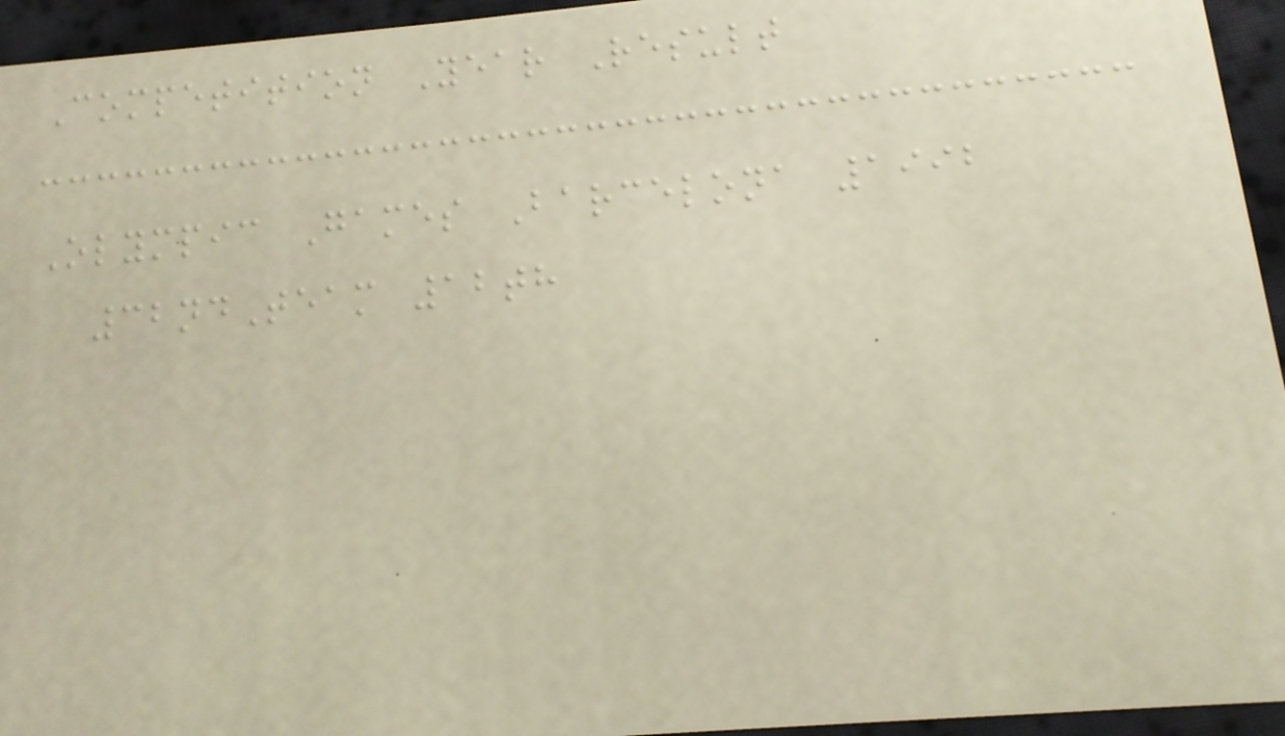Competition Year Result
Olympic Games Barcelona 1992
32ndTeam 12th
